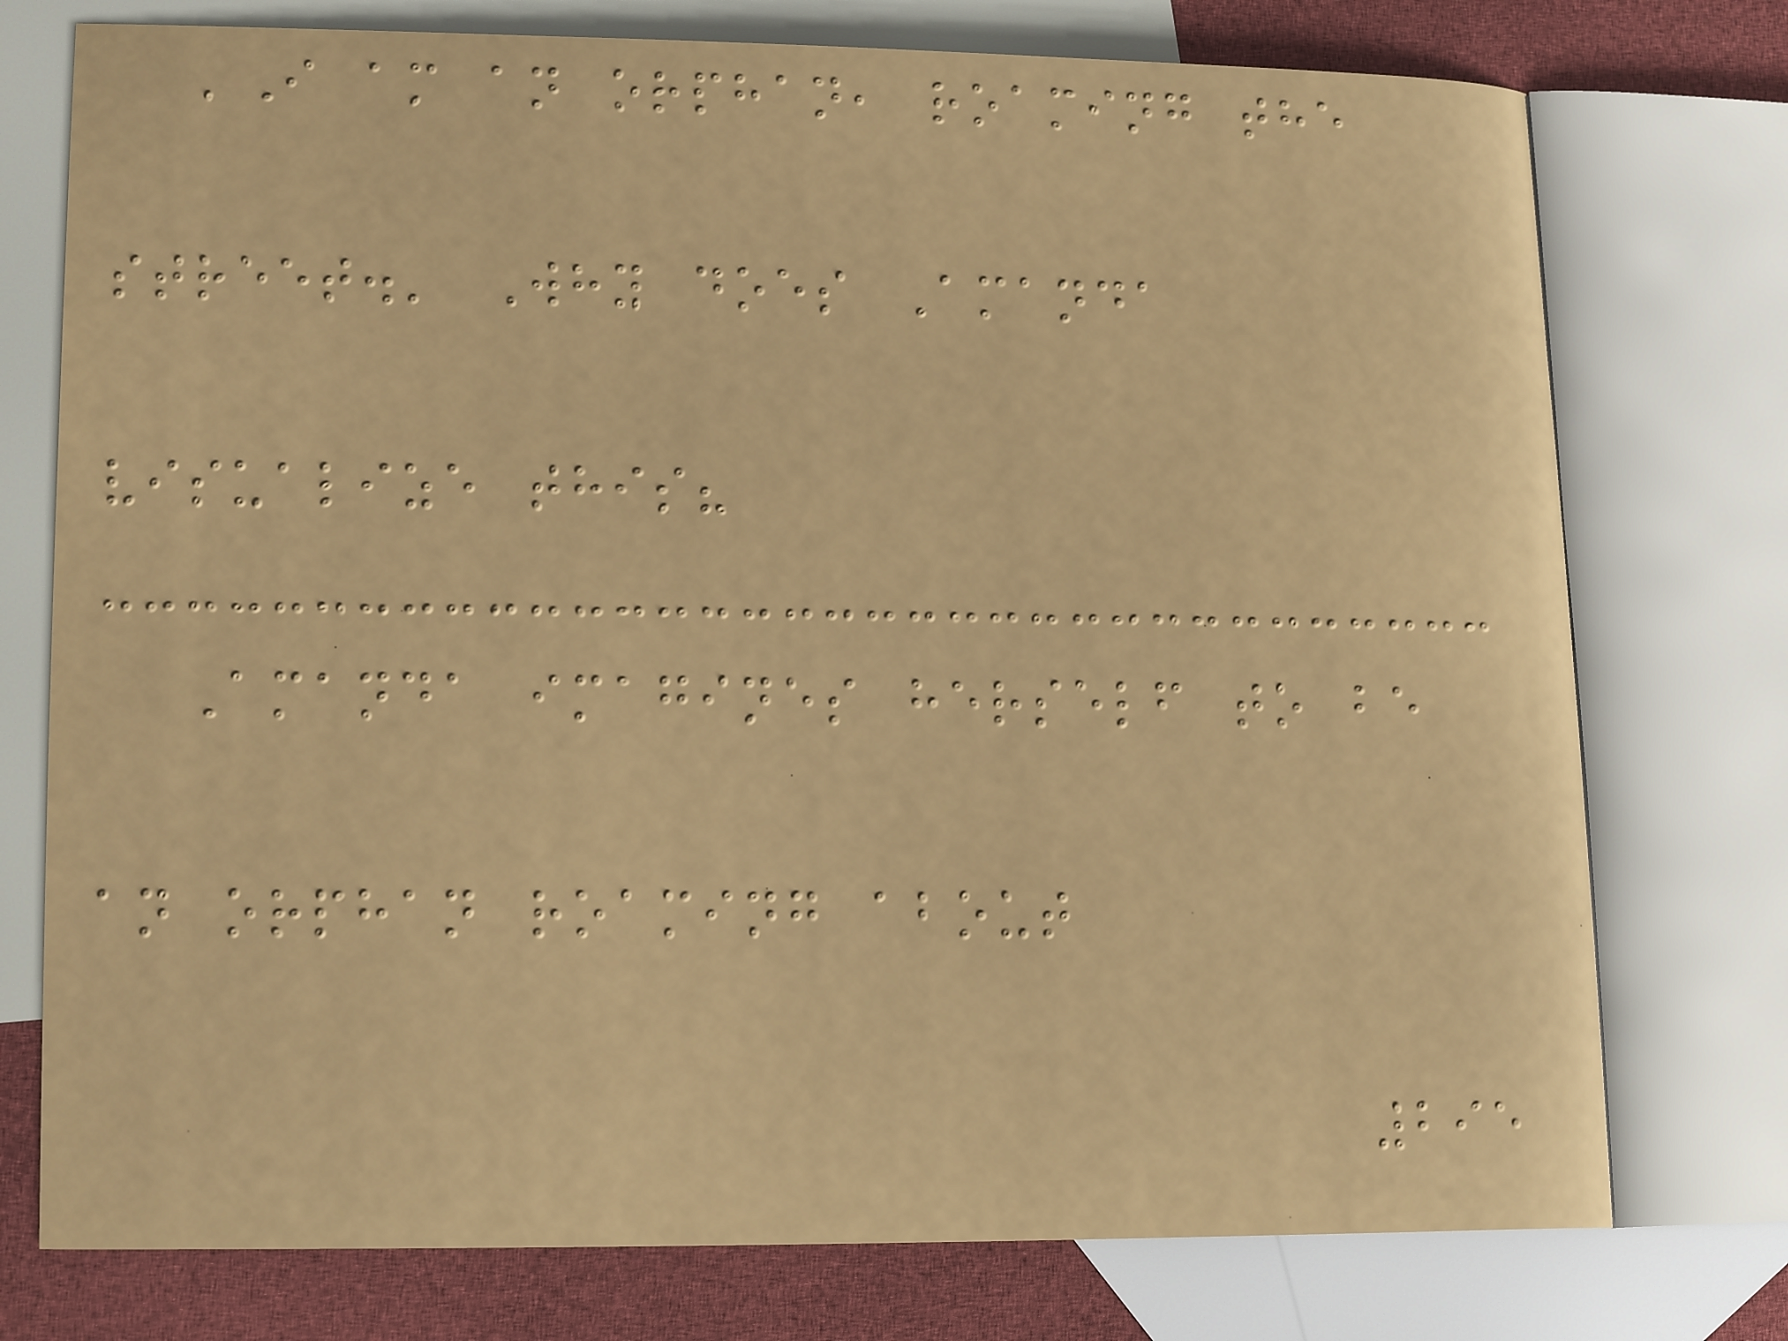'I am an orphan, roaming the
street.' Why does Amanda
visualize this?
Amanda imagines herself to be
an orphan roaming about
295
